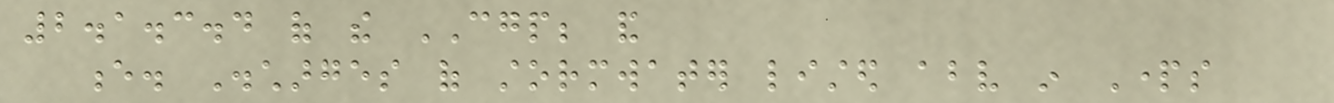2.1.3.4 of the CGP; and
e. Discharges of stormwater listed above in Parts
